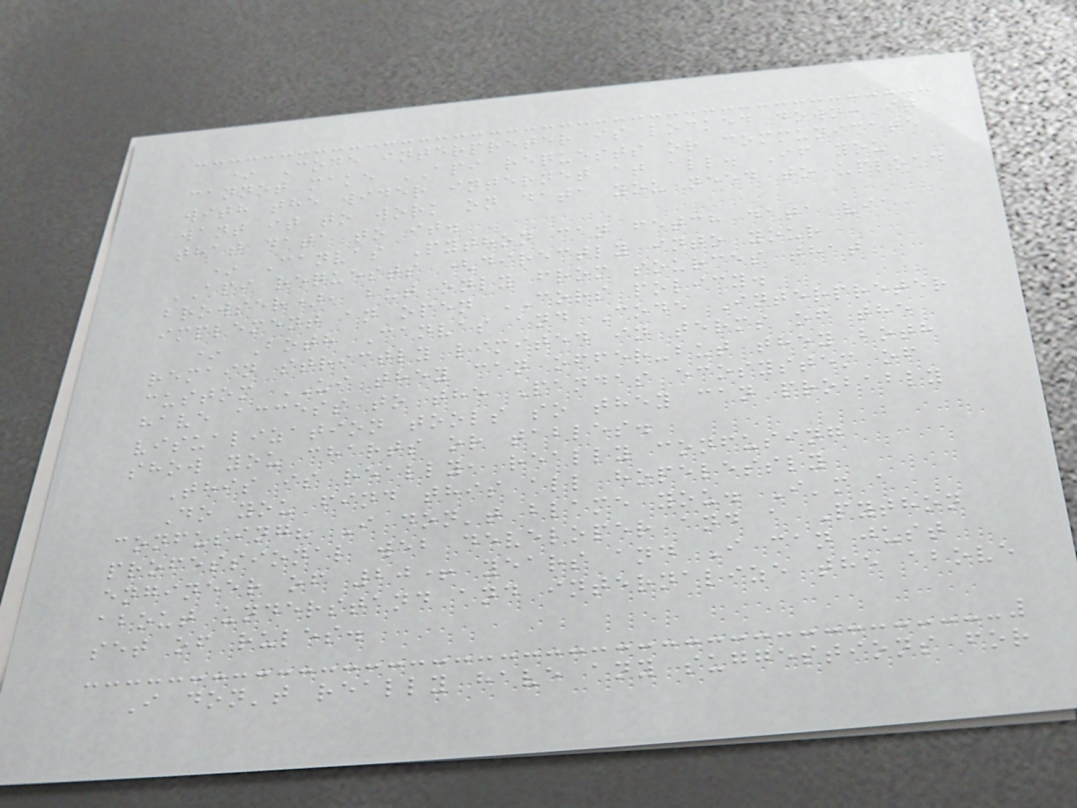* Code interpreter is locked down: it
cannot make API requests or communicate
with the wider internet at all. If you
want it to work on data you need to upload
that data to it.
* Canvas Python can fetch data via
API requests (directly into your
browser), but only from sources that
implement an open CORS policy.
* Both Canvas and Code Interpreter
remain strictly limited in terms of the
custom UI they can offer-but they both
have access to the Pandas ecosystem of
visualization tools so they can probably
show you charts or tables.
This is really, really confusing
Do you find this all hopelessly
confusing? I don't blame you. I'm a
professional web developer and a Python
engineer of 20+ years and I can just
about understand and internalize the above
set of rules.
I don't really have any suggestions for
